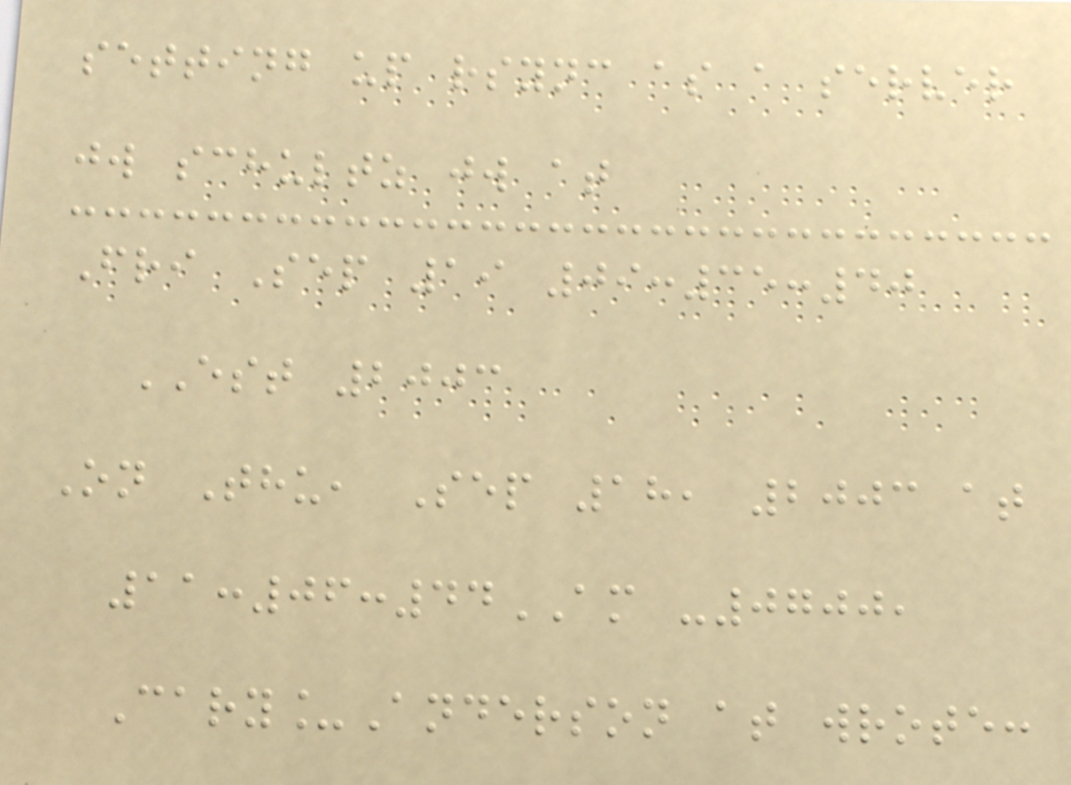setting up rsync as a server
jw schultz jw at
Fri Sep 19 09:35:40
EST 2003
On Thu, Sep 18, 2003 at
11:06:44AM -0700,
Cary_Anderson at wrote:
